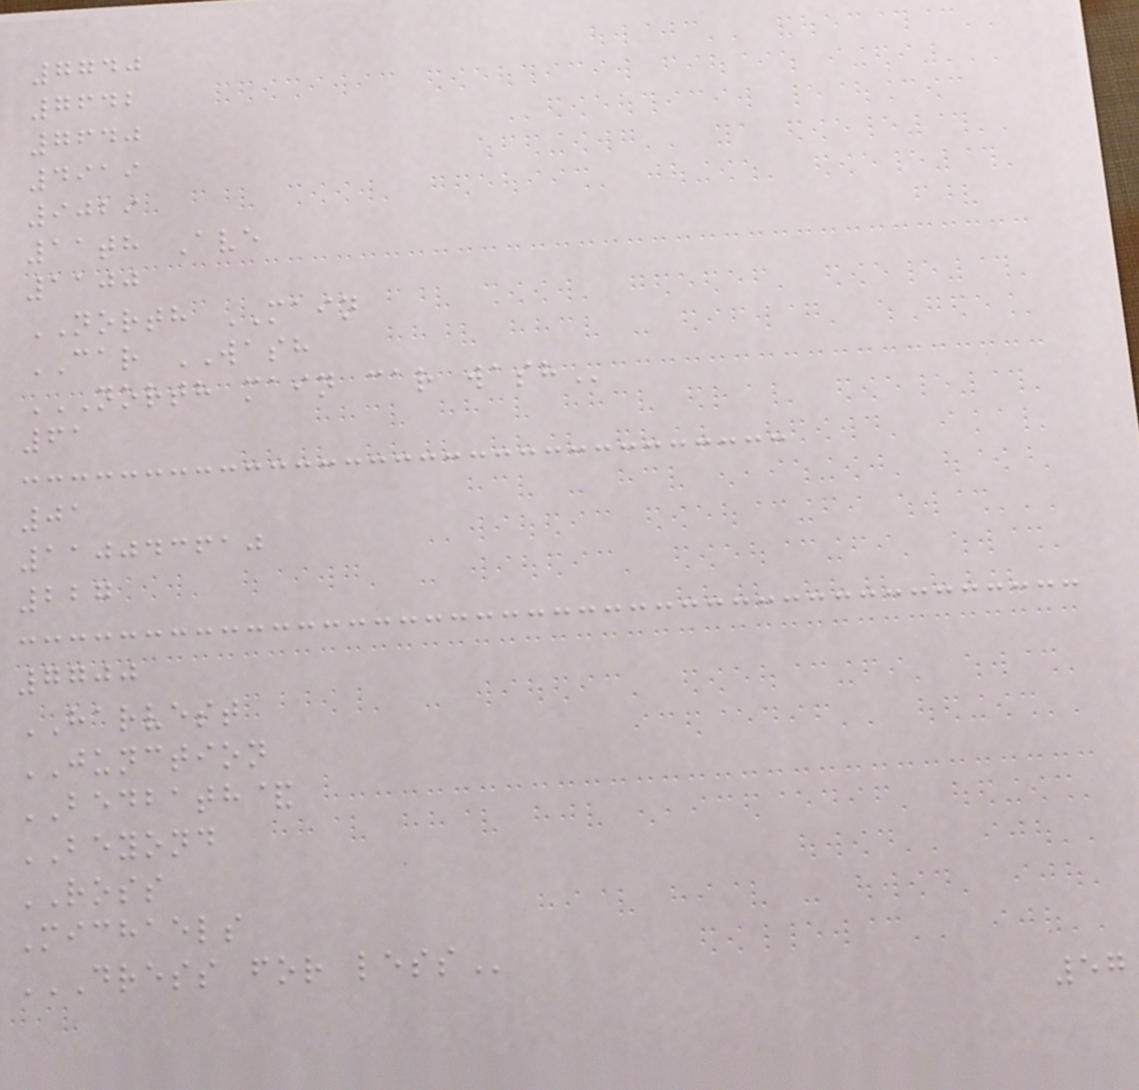7740
7642
7640
4919
9029
11th Ave
1100
NORTH MAIN
CAR WASH
NORTH MAIN CAR WASH
61
01
110043610
227
7700
HARVEST
JUNCTION
BEDBATH&
BEYOND
ROSS
Michaels
DRESS FOR LESS
57
